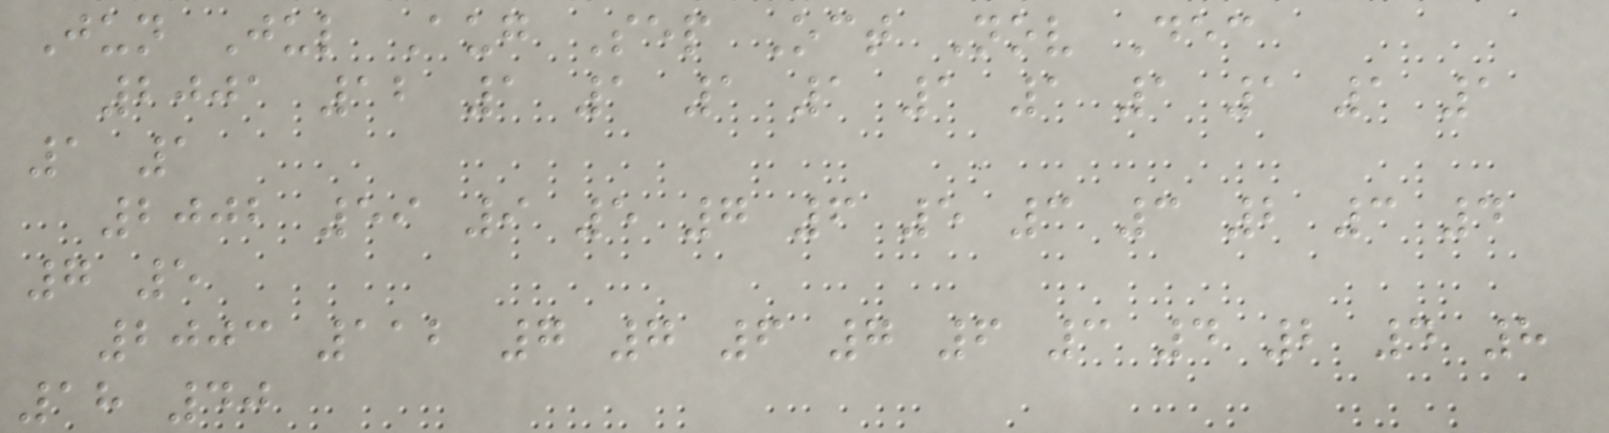Jun Jul Aug Sep Oct Nov Dec
2001 12 1 1 1 1 1 1 1 1 1 1
1 1
2002 59 9 5 7 6 5 3 3 2 3 4
7 5
2003 112 7 7 6 7 6 3 4 2 4 8
18 40
